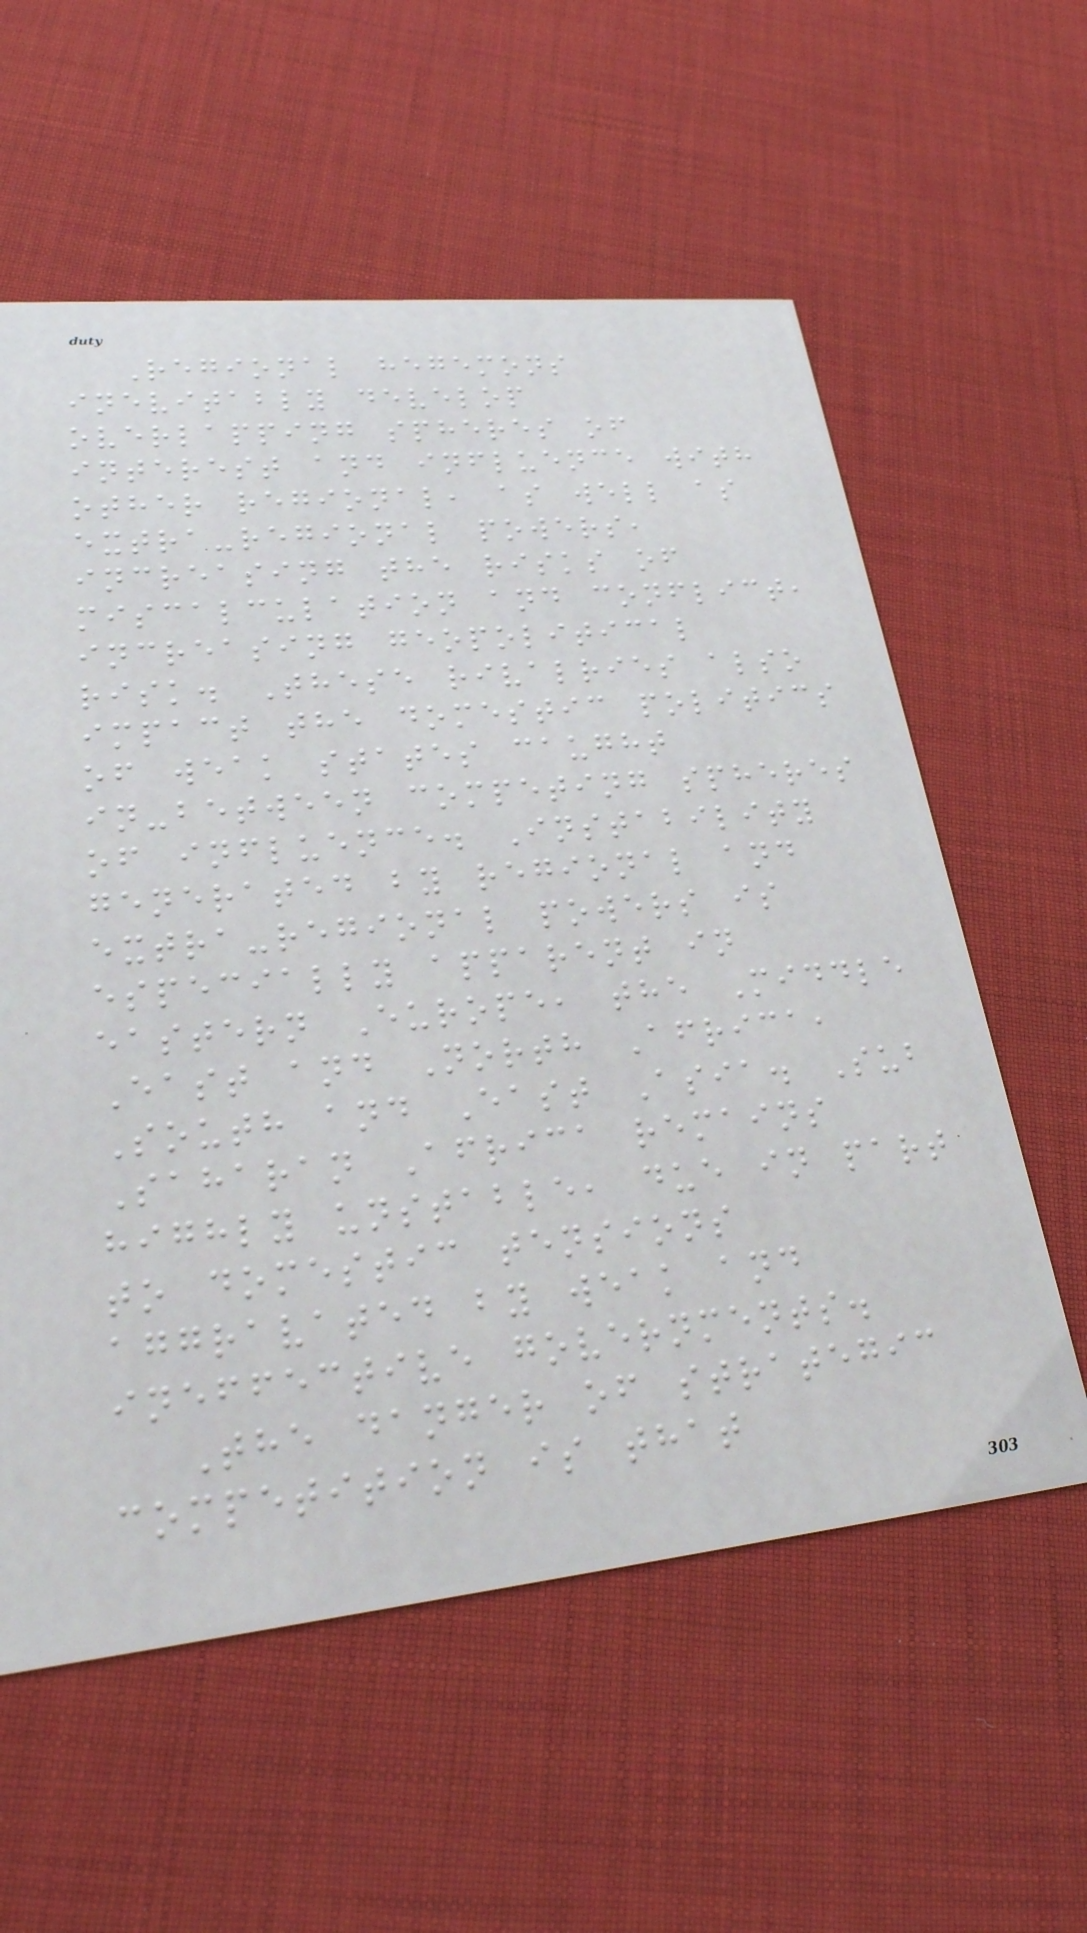Regional hegemons
inevitably develop
overlapping spheres of
interest and influence with
other regional, as well as
extra-regional powers,
increasing the risks of
miscalculation and conflict,
increasing geopolitical
risk. These rivalries also
impact the domestic politics
of weak states caught
in-between competing spheres
of influence. Instability
generated by regional and
extra-regional powers is
especially apparent in
eastern Europe, the Middle
East and North Africa,
South and East Asia. Sub
Saharan Africa remains
highly unstable, due in part
to domestic tensions
aggravated by weak and
ineffective governments.
The danger of strategic
competition is that
